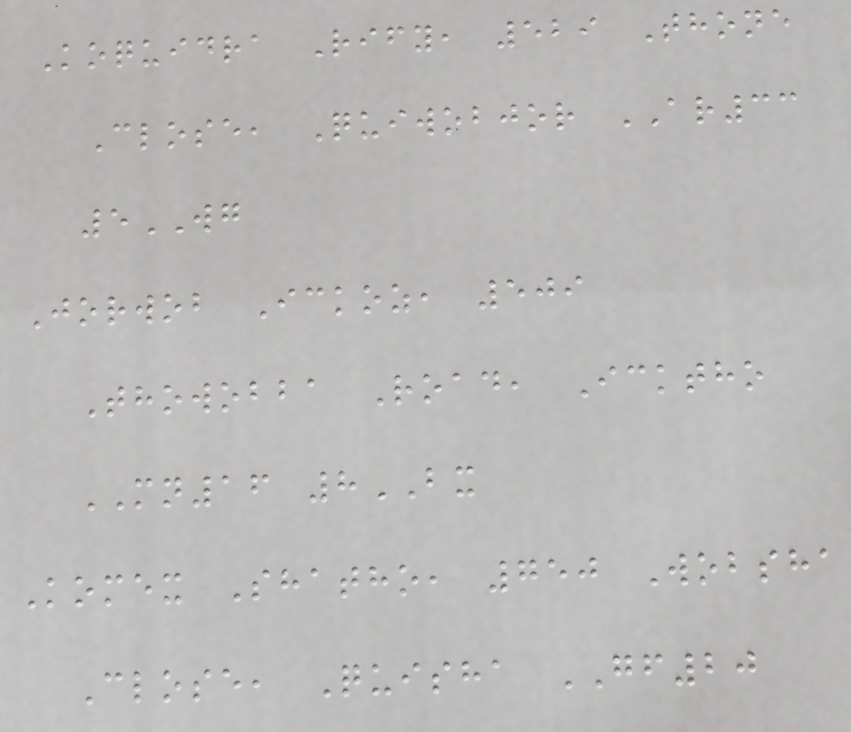Koquidra Rify, 529 Thone
Close, Quiwobjor AR33
5WG
Jorwob Ickoz, 509
Thowobba Road, Icktho
MN16 8BX
Komex Shatho, 750 Wobsha
Close, Quisha GF20
